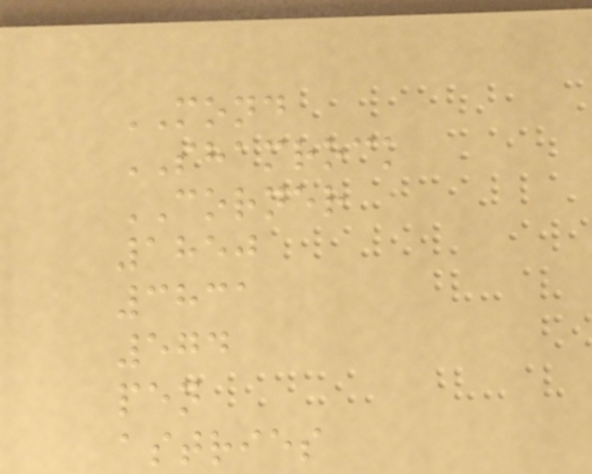MOND
SHAMROCK
CORNER
1850
3831
574
pen
astries
